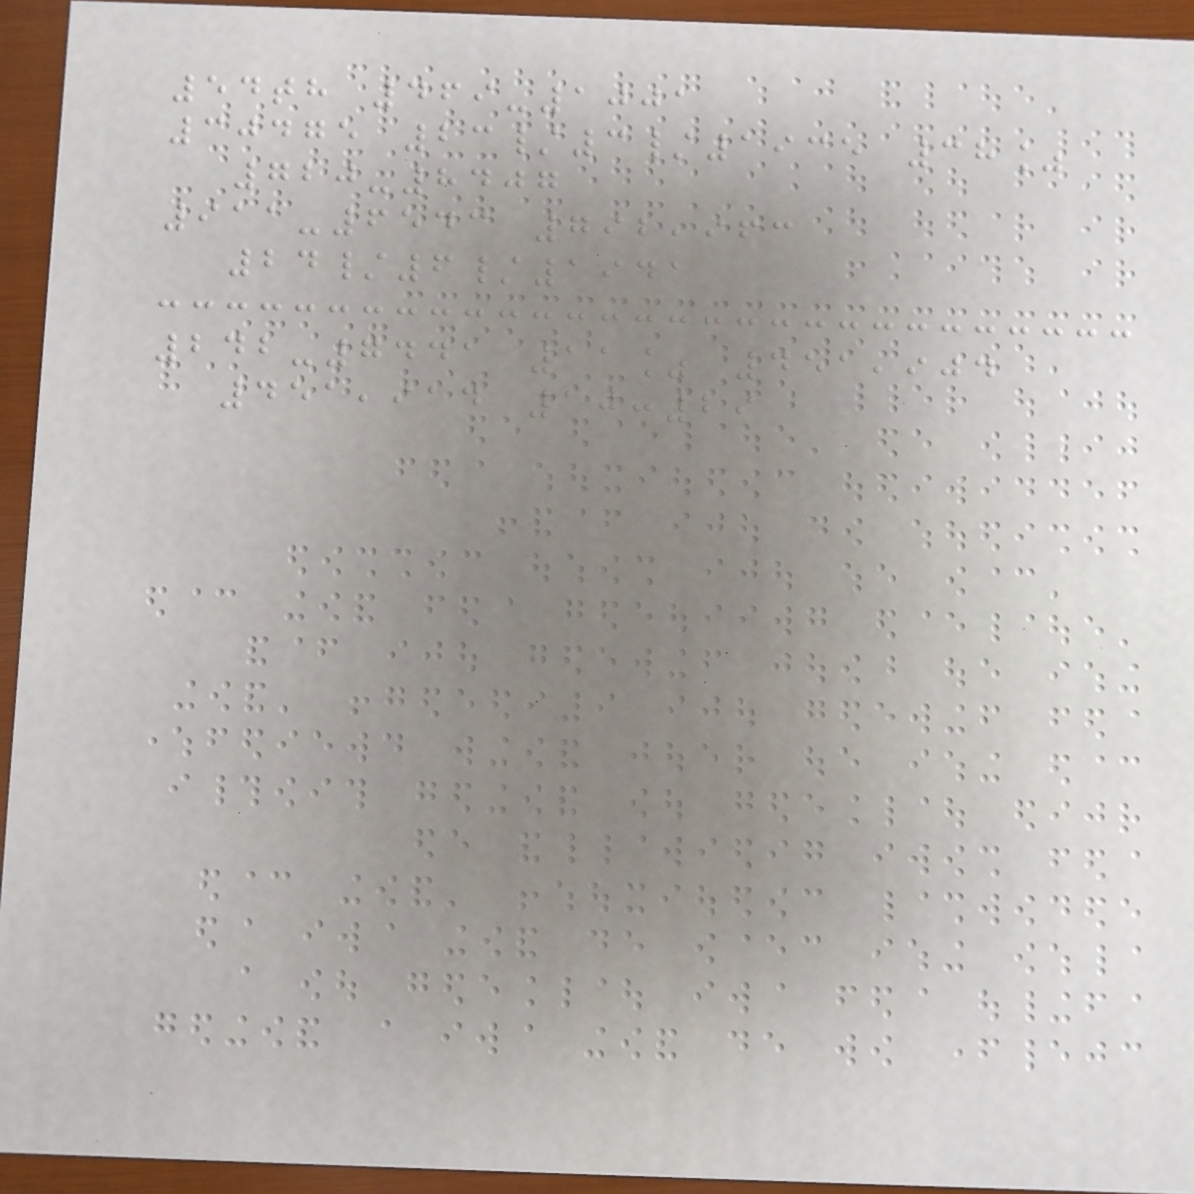54th 469-1001
30475 23/3/1935 38%
720-8407
911-6543 792,963
24/6/1941
242-7441 11% 451,904
451,914 10:29
